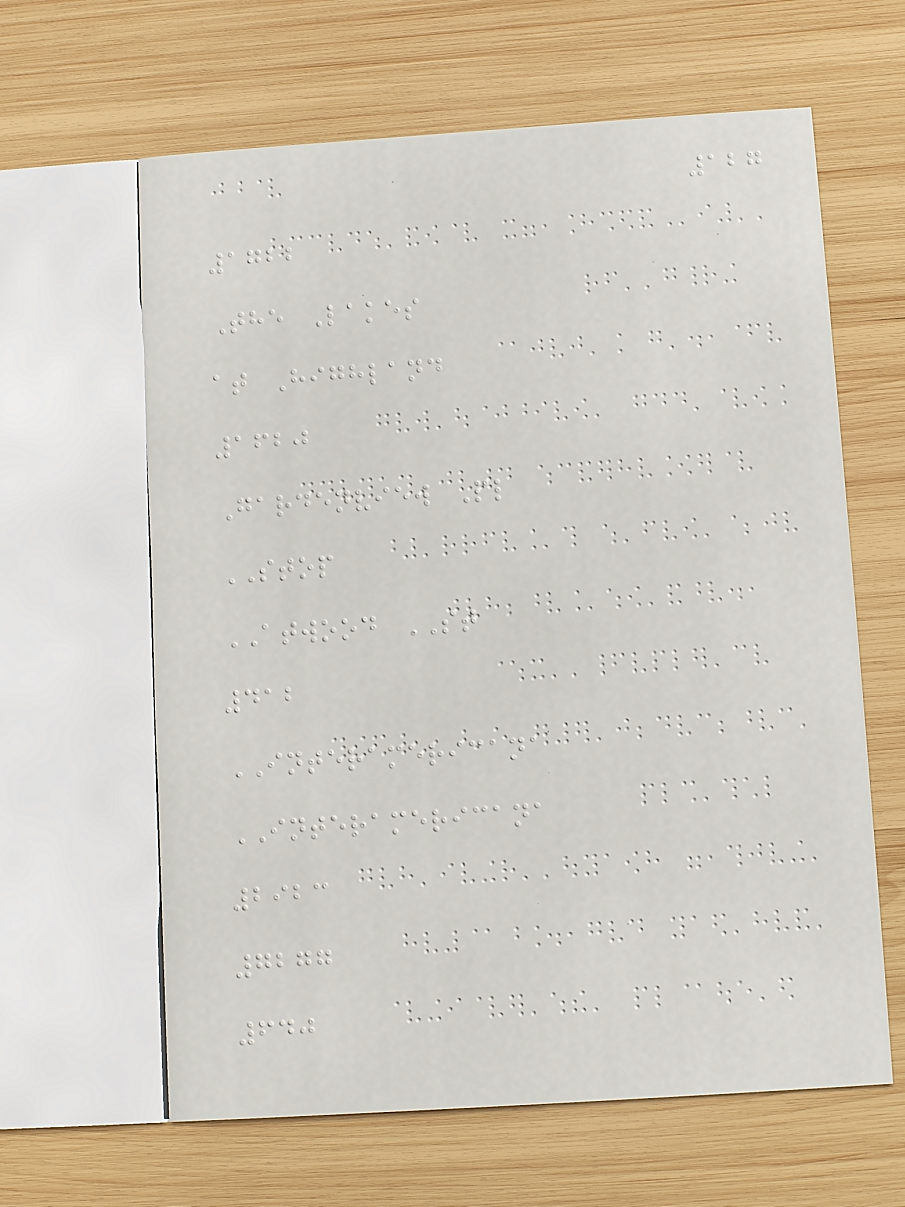127
1722
The Lakes
at Highland
1620
Gardenview Pl
STOP
ATWOOD ST
412
INTERAMERICANA
INTERAMERICANA
2923
7277
640
